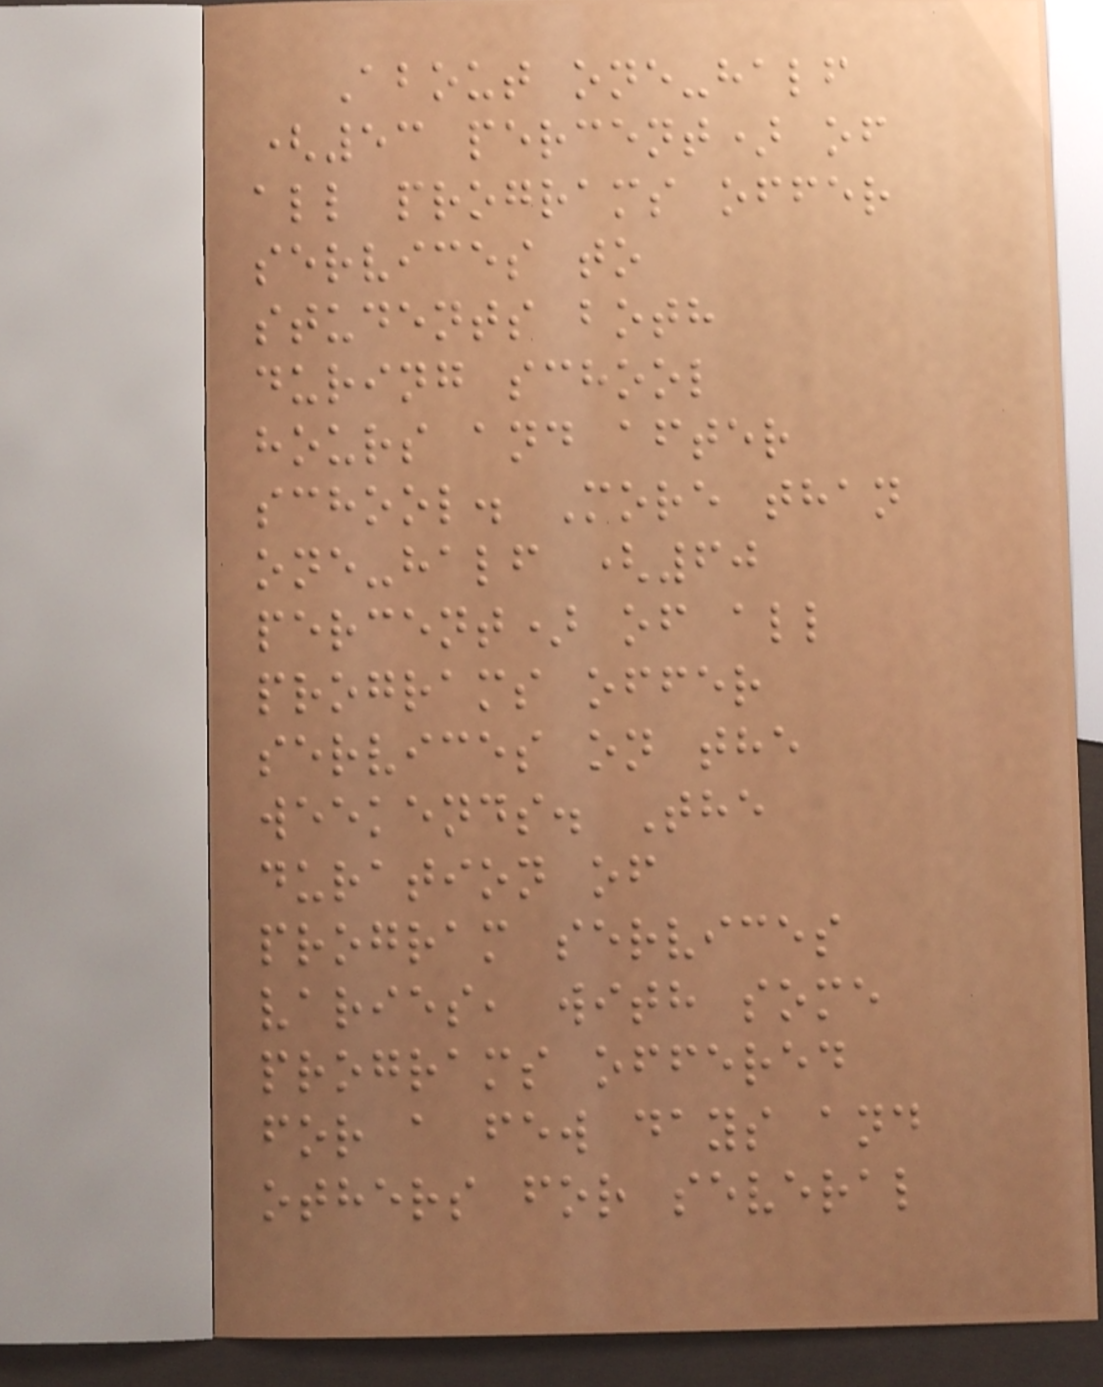About one-half
(53 percent) of
all programs offer
services to
students both
during school
hours and after
school. More than
one-half (60
percent) of all
programs offer
services on the
weekends. The
duration of
program services
varies, with some
programs offered
for a few days and
others for several
